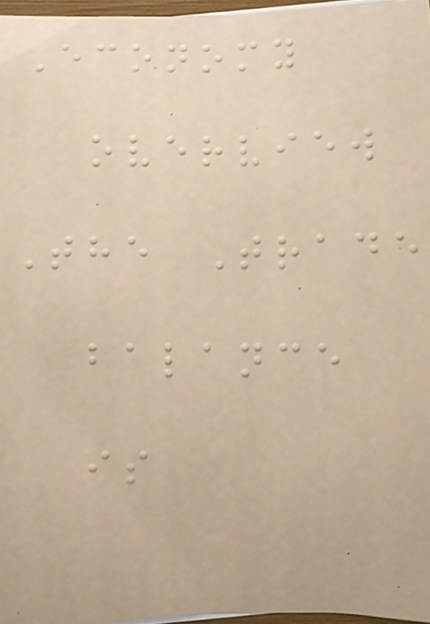Economy
overview
The Trade
balance
is
